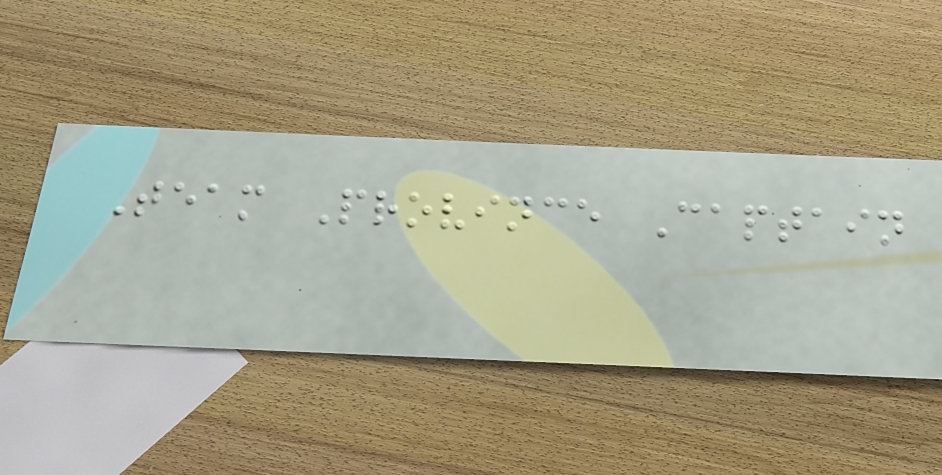Team Province Captain
